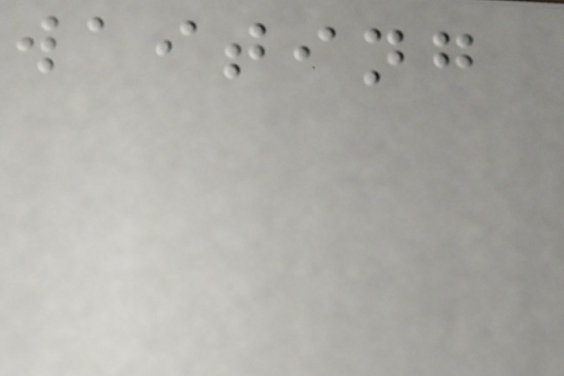waiting
